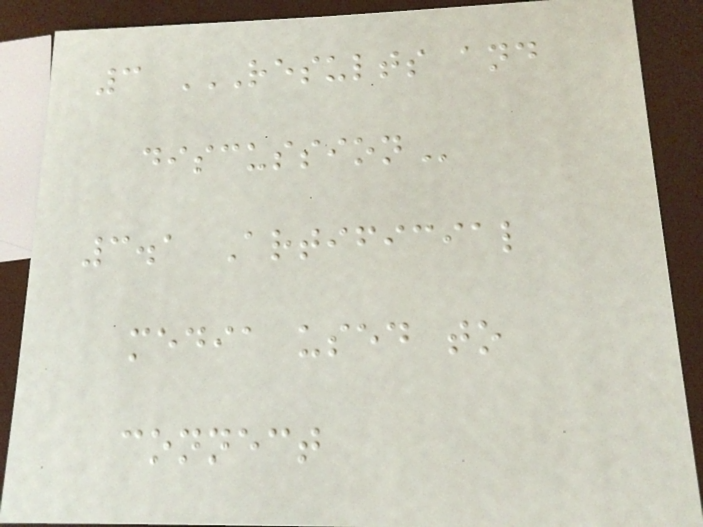3 RESULTS AND
DISCUSSION
3.1 Artificial
media used to
connect
